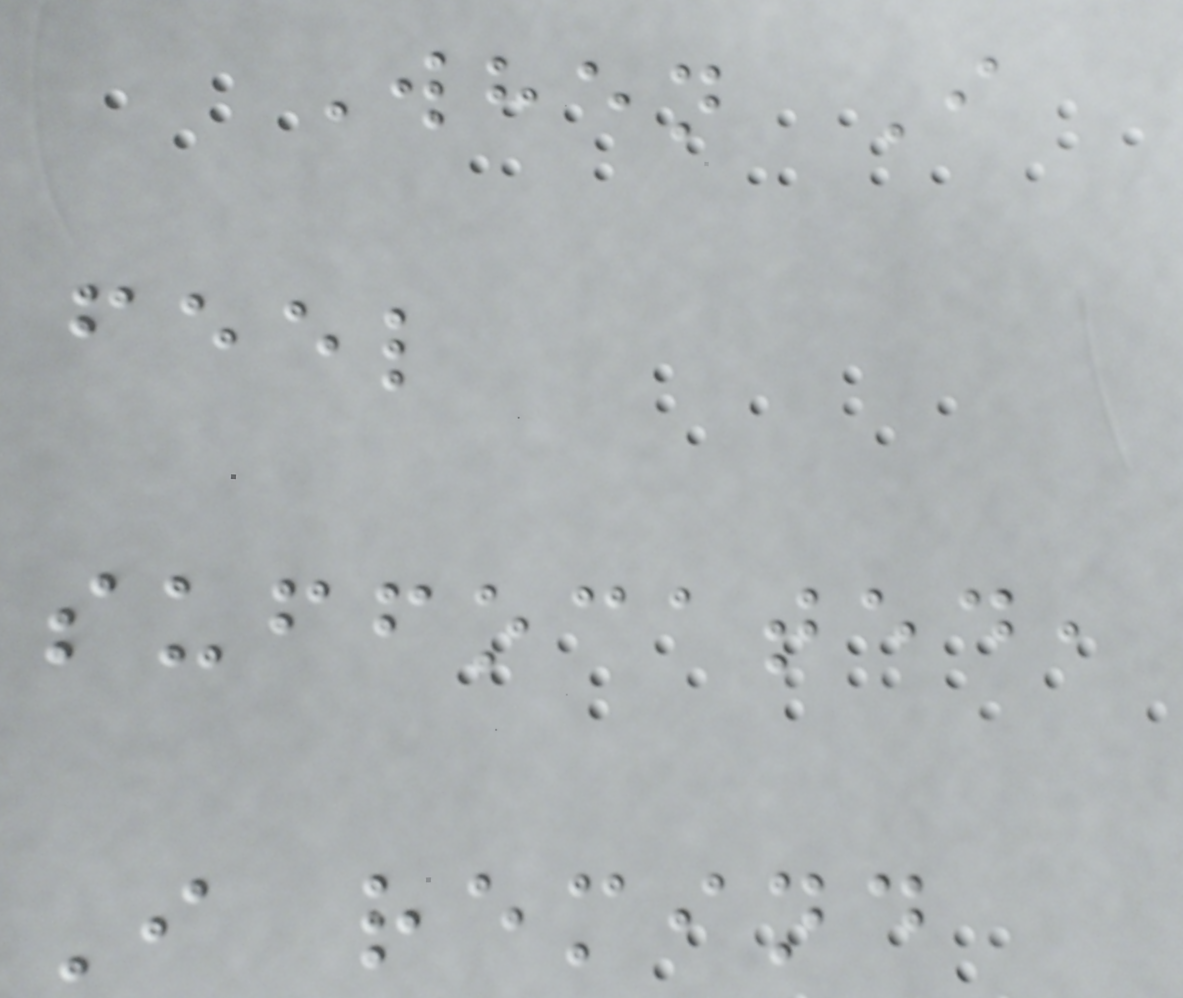When I
feel
suffocated,
I remind
